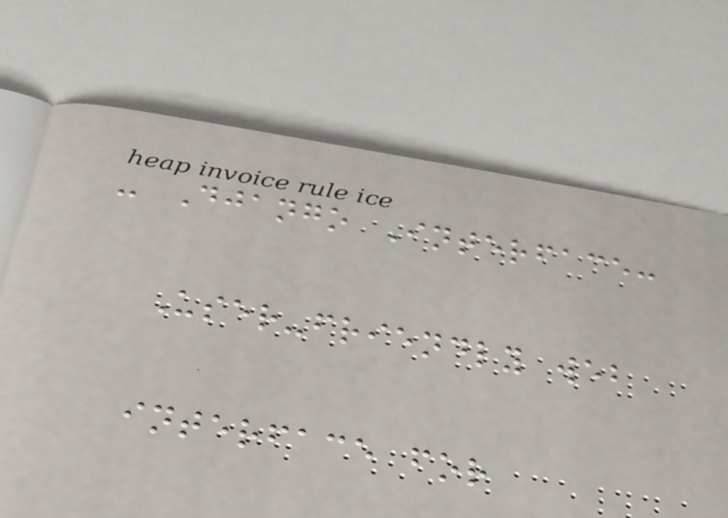- Django Interface:
User-friendly web
interface for
